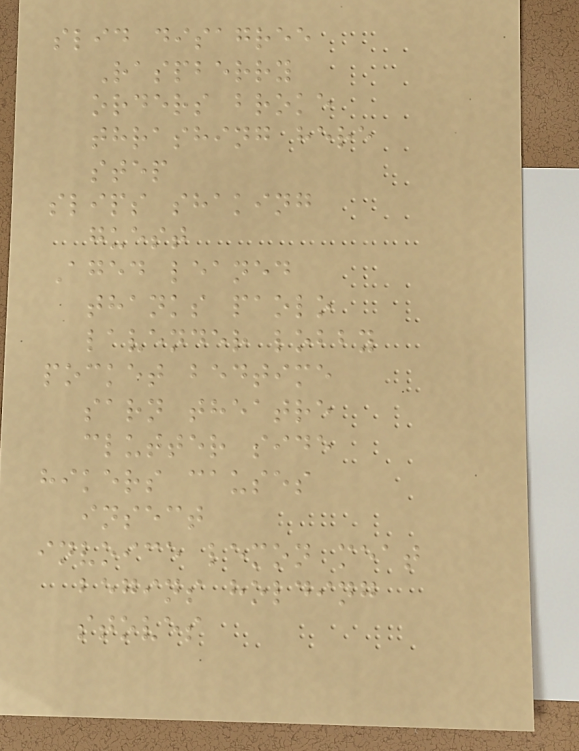slid disagree
Raspberry
orders broke
thrashing here
step
slips shaking
guest
Aged leaned
thanks paolo
lavender lobby
pocket bedtime
sarn theatre
clutter side
hikers causes
insect
invoice lemon meat
begins holding
stoves
